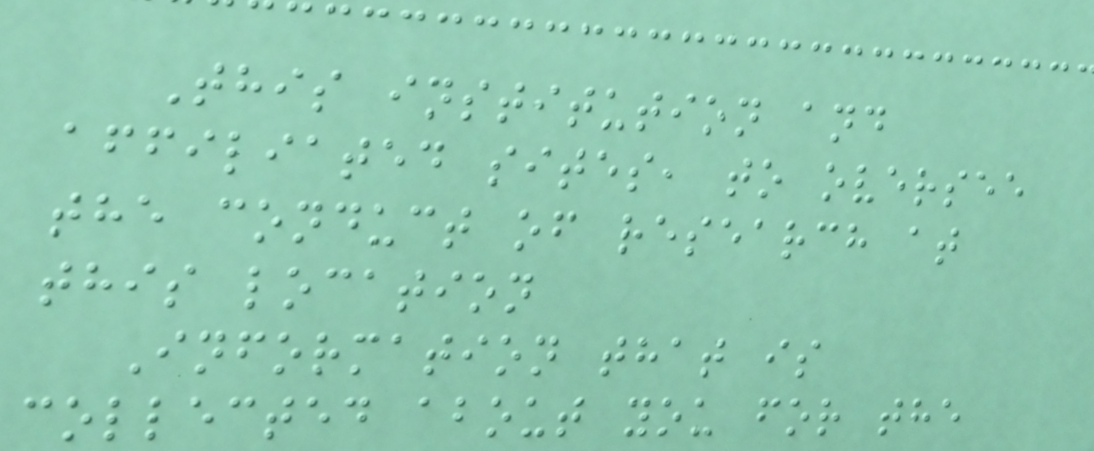This institution and
affiliated sites, to oversee
the conduct of research at
this location
Information that is
collected about you for the
